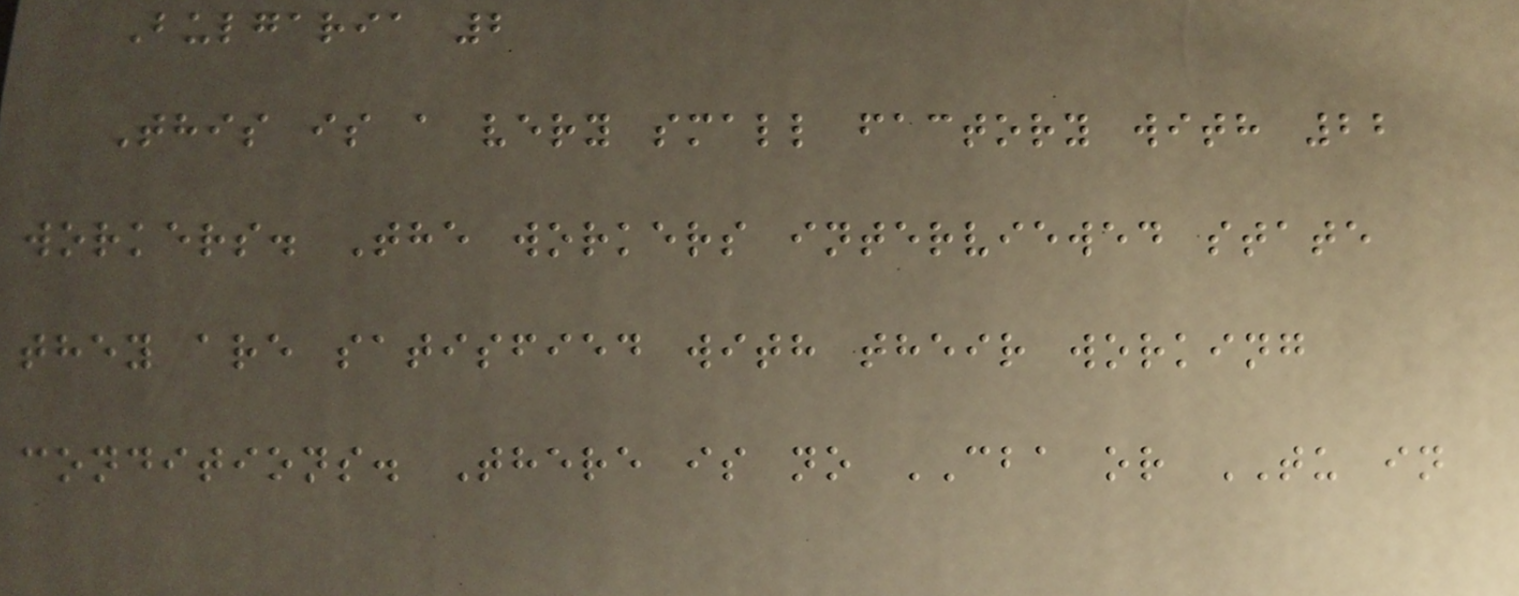Bulgaria 2
This is a very small factory with 22
workers. The workers interviewed state
they are satisfied with their working
conditions. There is no CBA or TU in
